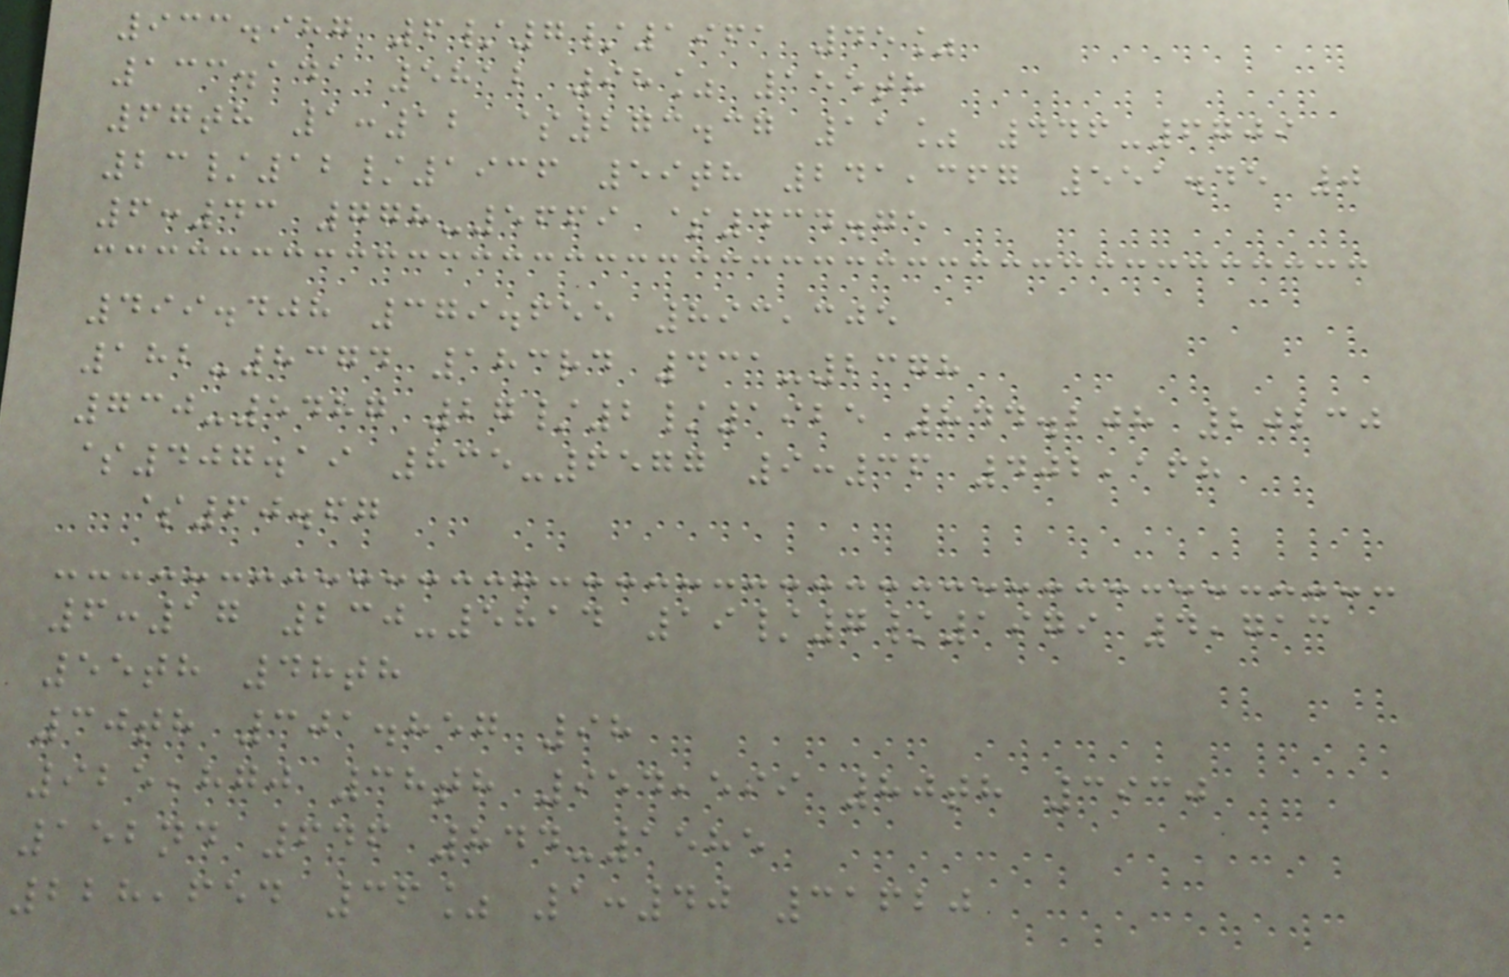933.987 6/7/1961 45%
133.141 5812 98% 155th
67th 1:12 $273.37 11% 446-6709
23/12/1936 59th 241,367 551.45 0
6:43 778-5669 $434.75
499.408 379.655 893,305
182-8374 183rd 431-2378
730-5487 27/2/1925 844.208 20230
$407.19 835-6577 9:36 402,168
$60.67
6:17 230-5814 19/7/1979 4,713
55th 48th
30th 301.857 98
925,870 38th 954,599 80th 3930
152nd 646 844-1585
228,654 36% 1:40 31620
